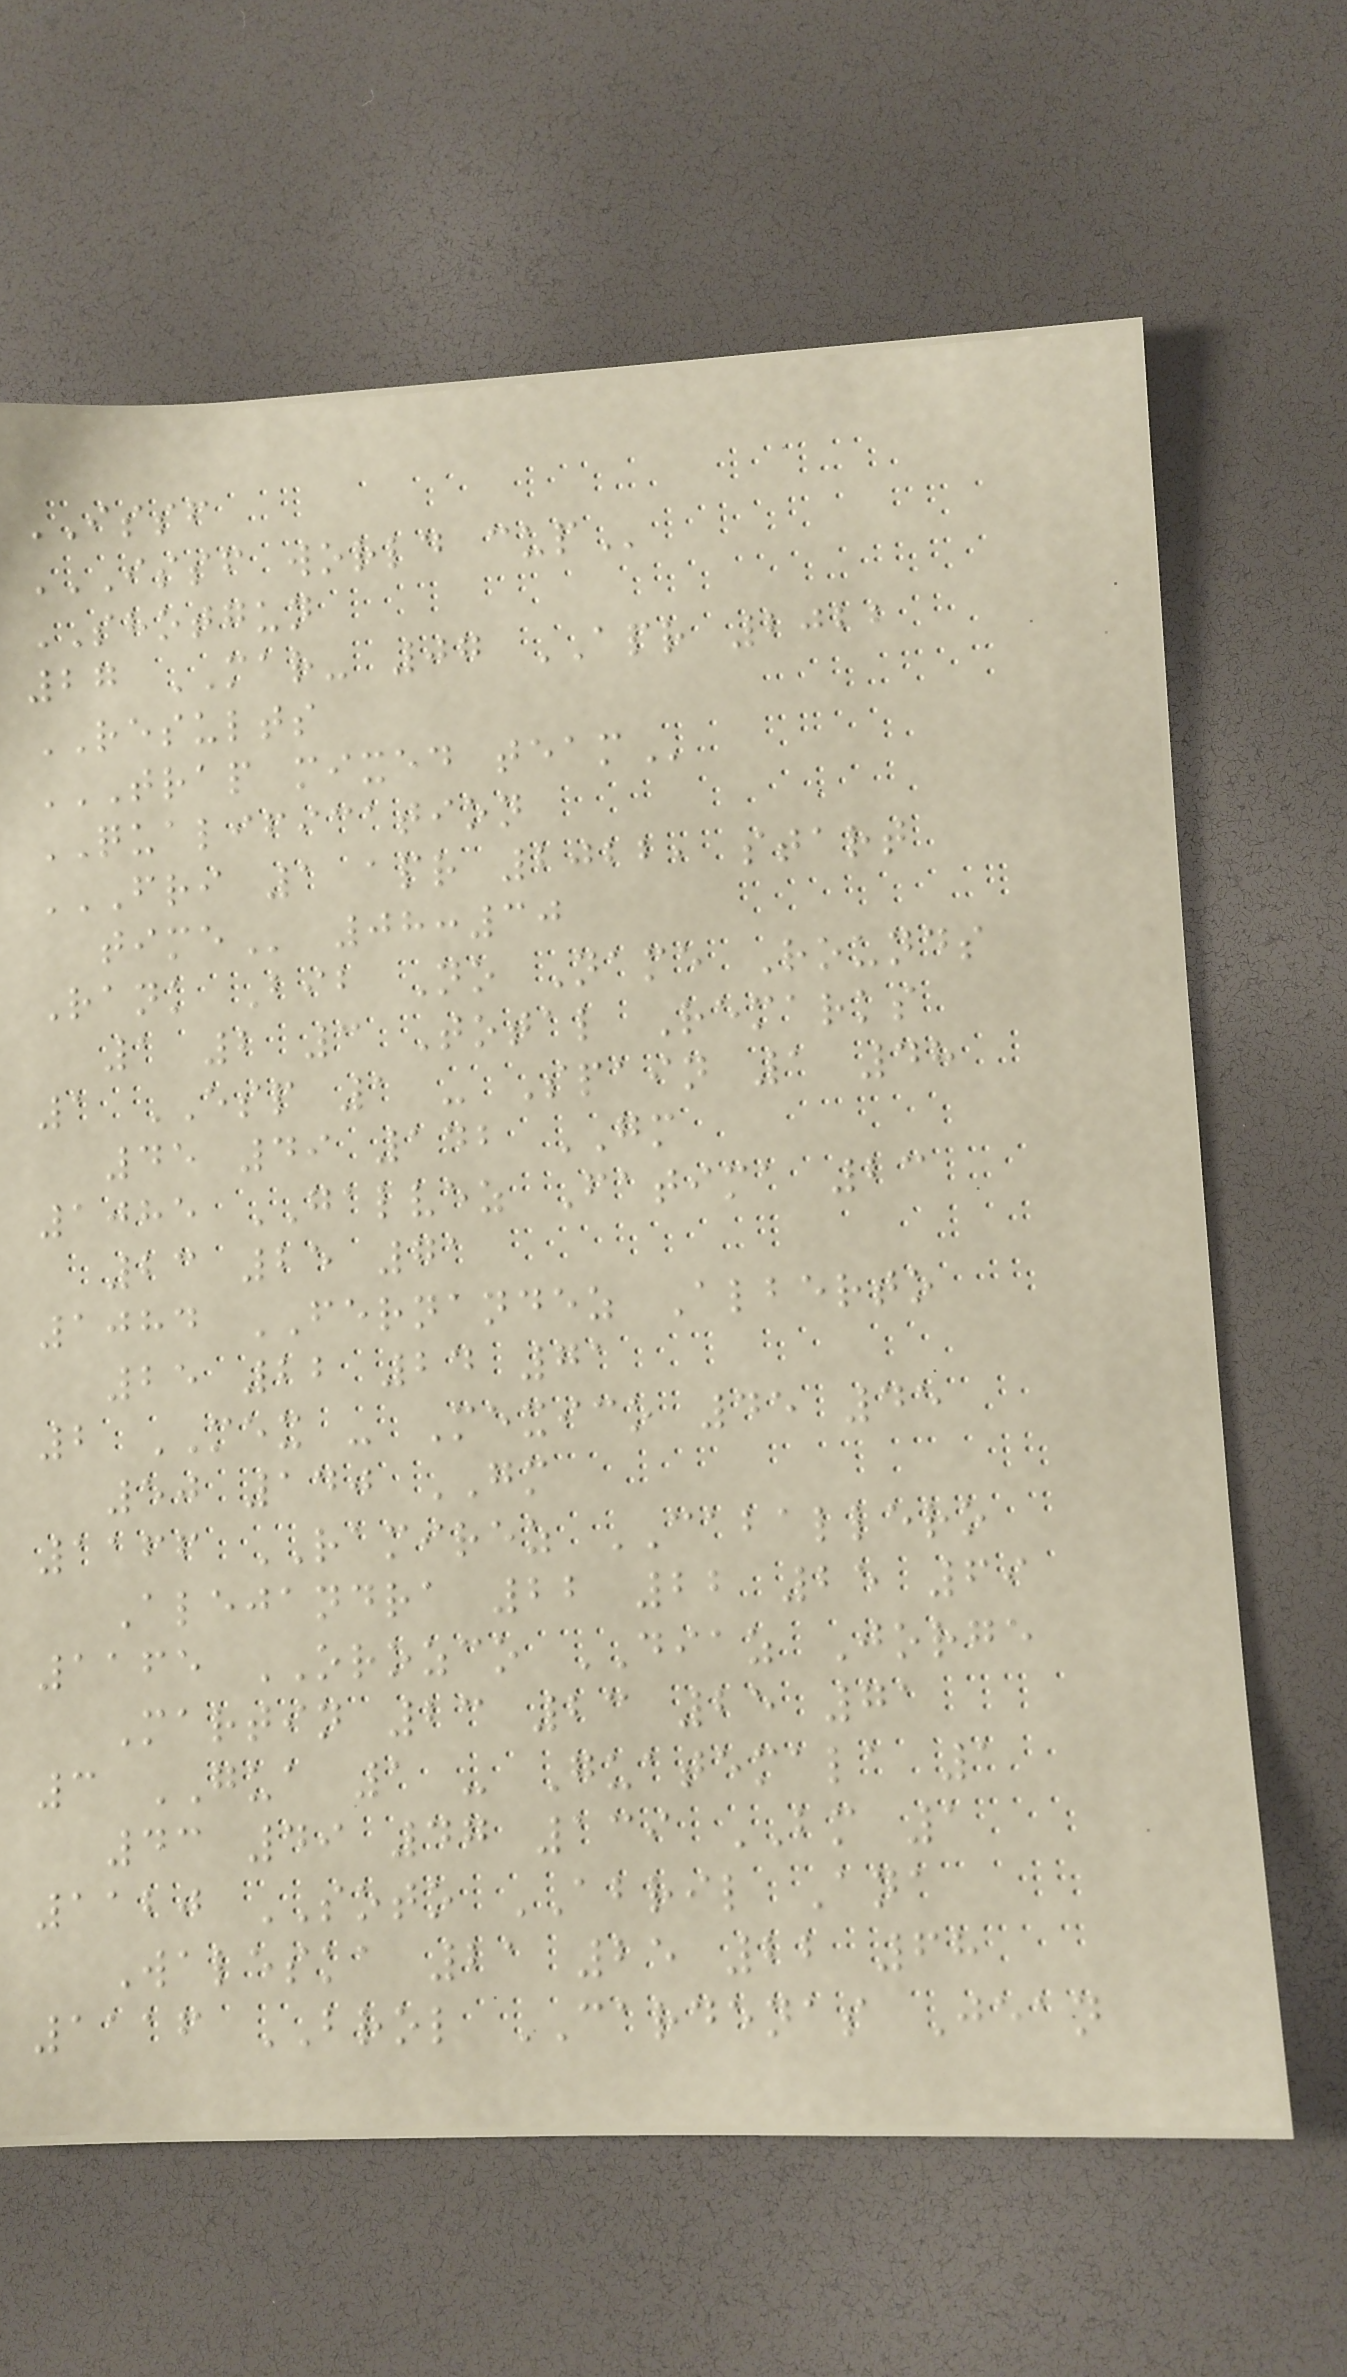ISSF
ISSF WORLD CUP
SHOTGUN
27 MAR- 07 APR 2022
RESULTS
TRAP MIXED TEAM
QUALIFICATION
FRI 1 APR 2022, START
TIME 08:30
Rank Bib No Name Rounds
1 2 3 Total Remarks
1 ESP 1 - Spain 1 48
45 49 142 GM
1085 GALVEZ Fatima 23
23 25 71
1084 FERNANDEZ Alberto
25 22 24 71
2 MEX - Mexico 45 45
50 140 GM
1166 RAMIREZ CABALLERO
Alejandra 22 22 25 69
1165 OROZCO DIAZ Jorge
Martin 23 23 25 71
3 GUA 1 - Guatemala 1
43 49 47 139 BM 1
1120 SOTO ABRIL Ana
Waleska 21 25 22 68
1116 BROL CARDENAS Jean
